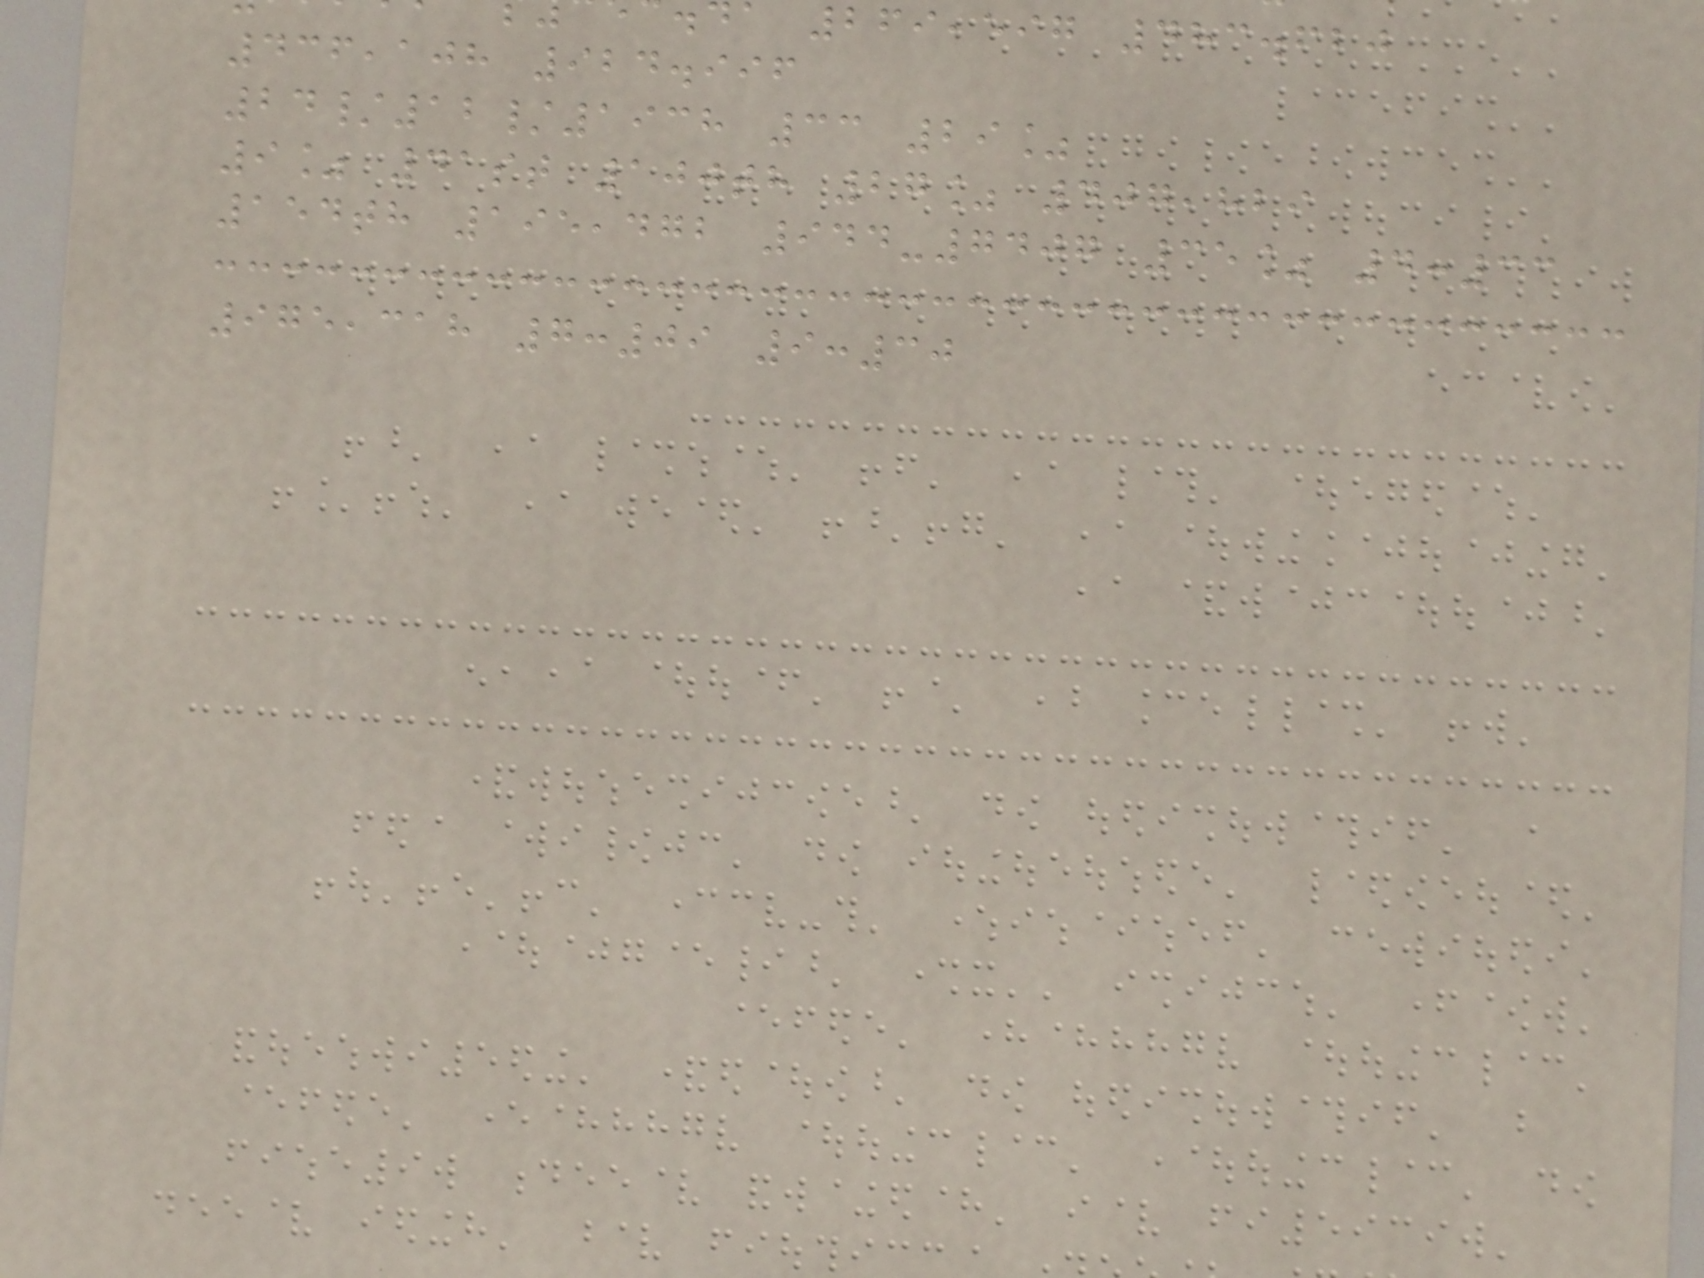a 269,597 483.620
436,108 924.996
24/12/1938 33 29%
9% 41st 100th 27% 407,829
154th 195,472 944-7407 35% 4:33
975,318 7:09 9:30
